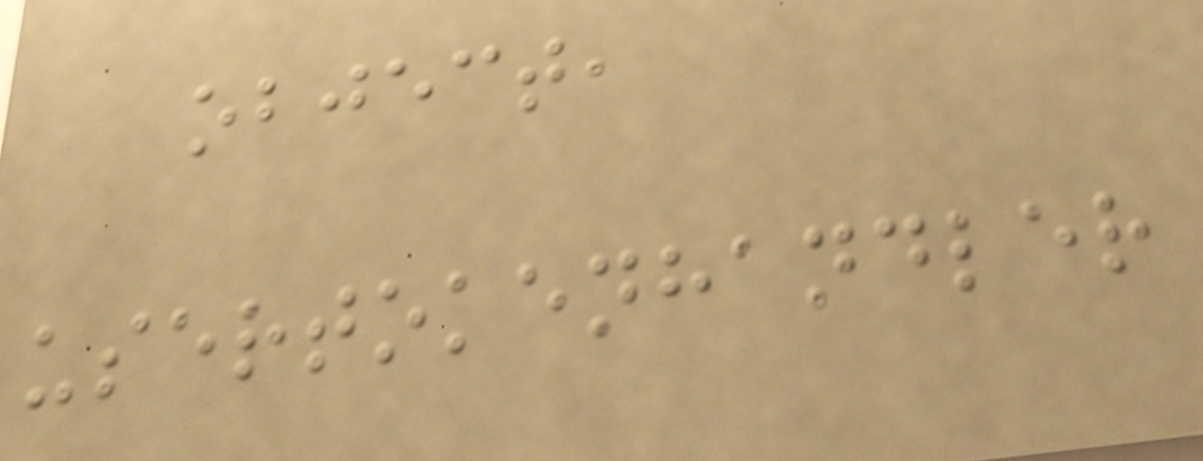object,
usertokenhandler
